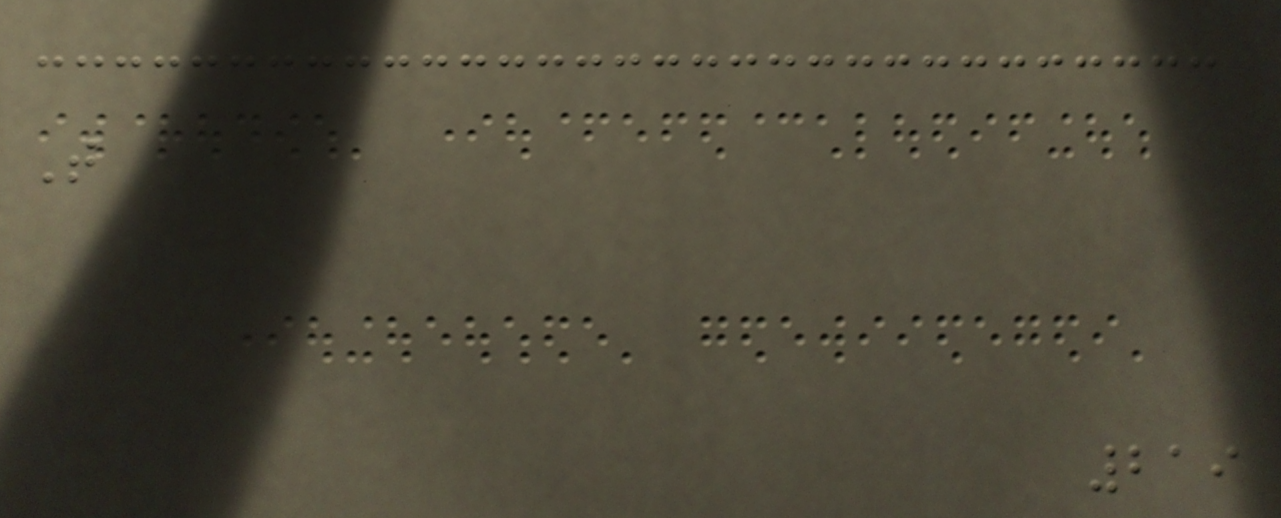T
219
